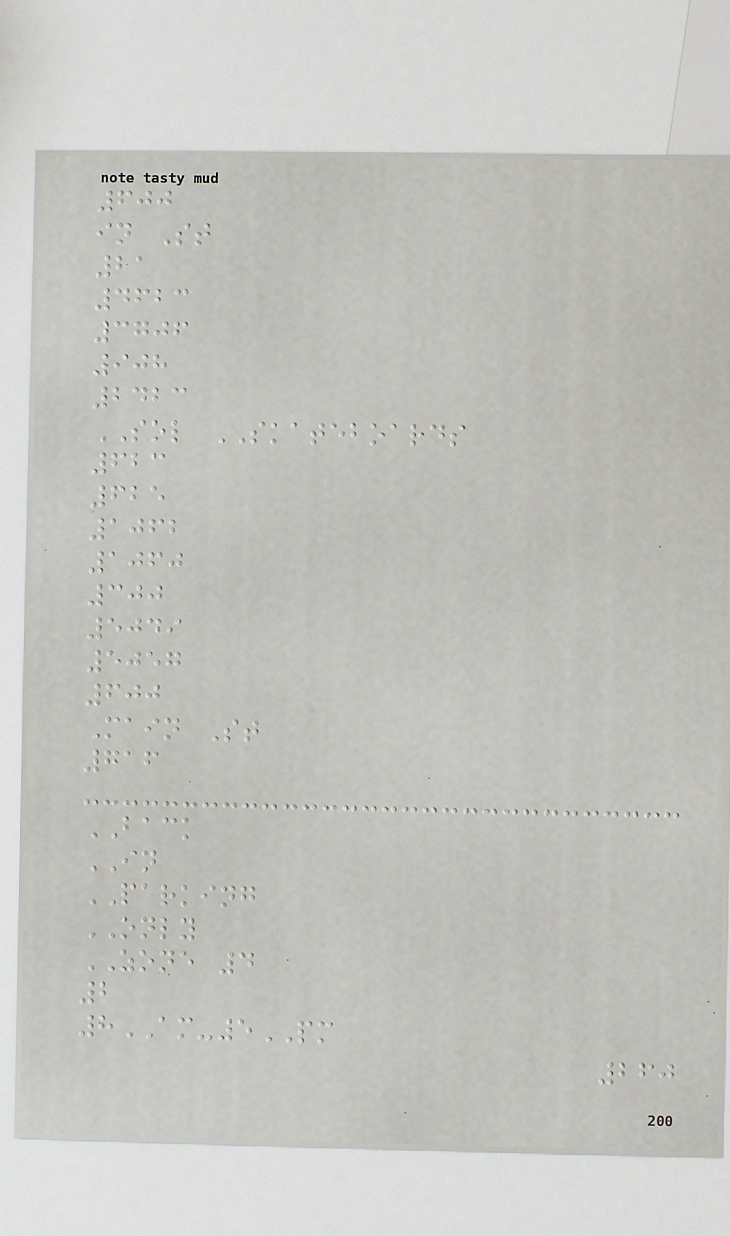600
in St
21
4623
3706
908
2423
SOL SKATEBOARDS
623
625
1062
1060
300
5049
5057
600
Main St
716
BACK
IN
PARKING
ONLY
ZONE 4
2
8AM-5PM
260
